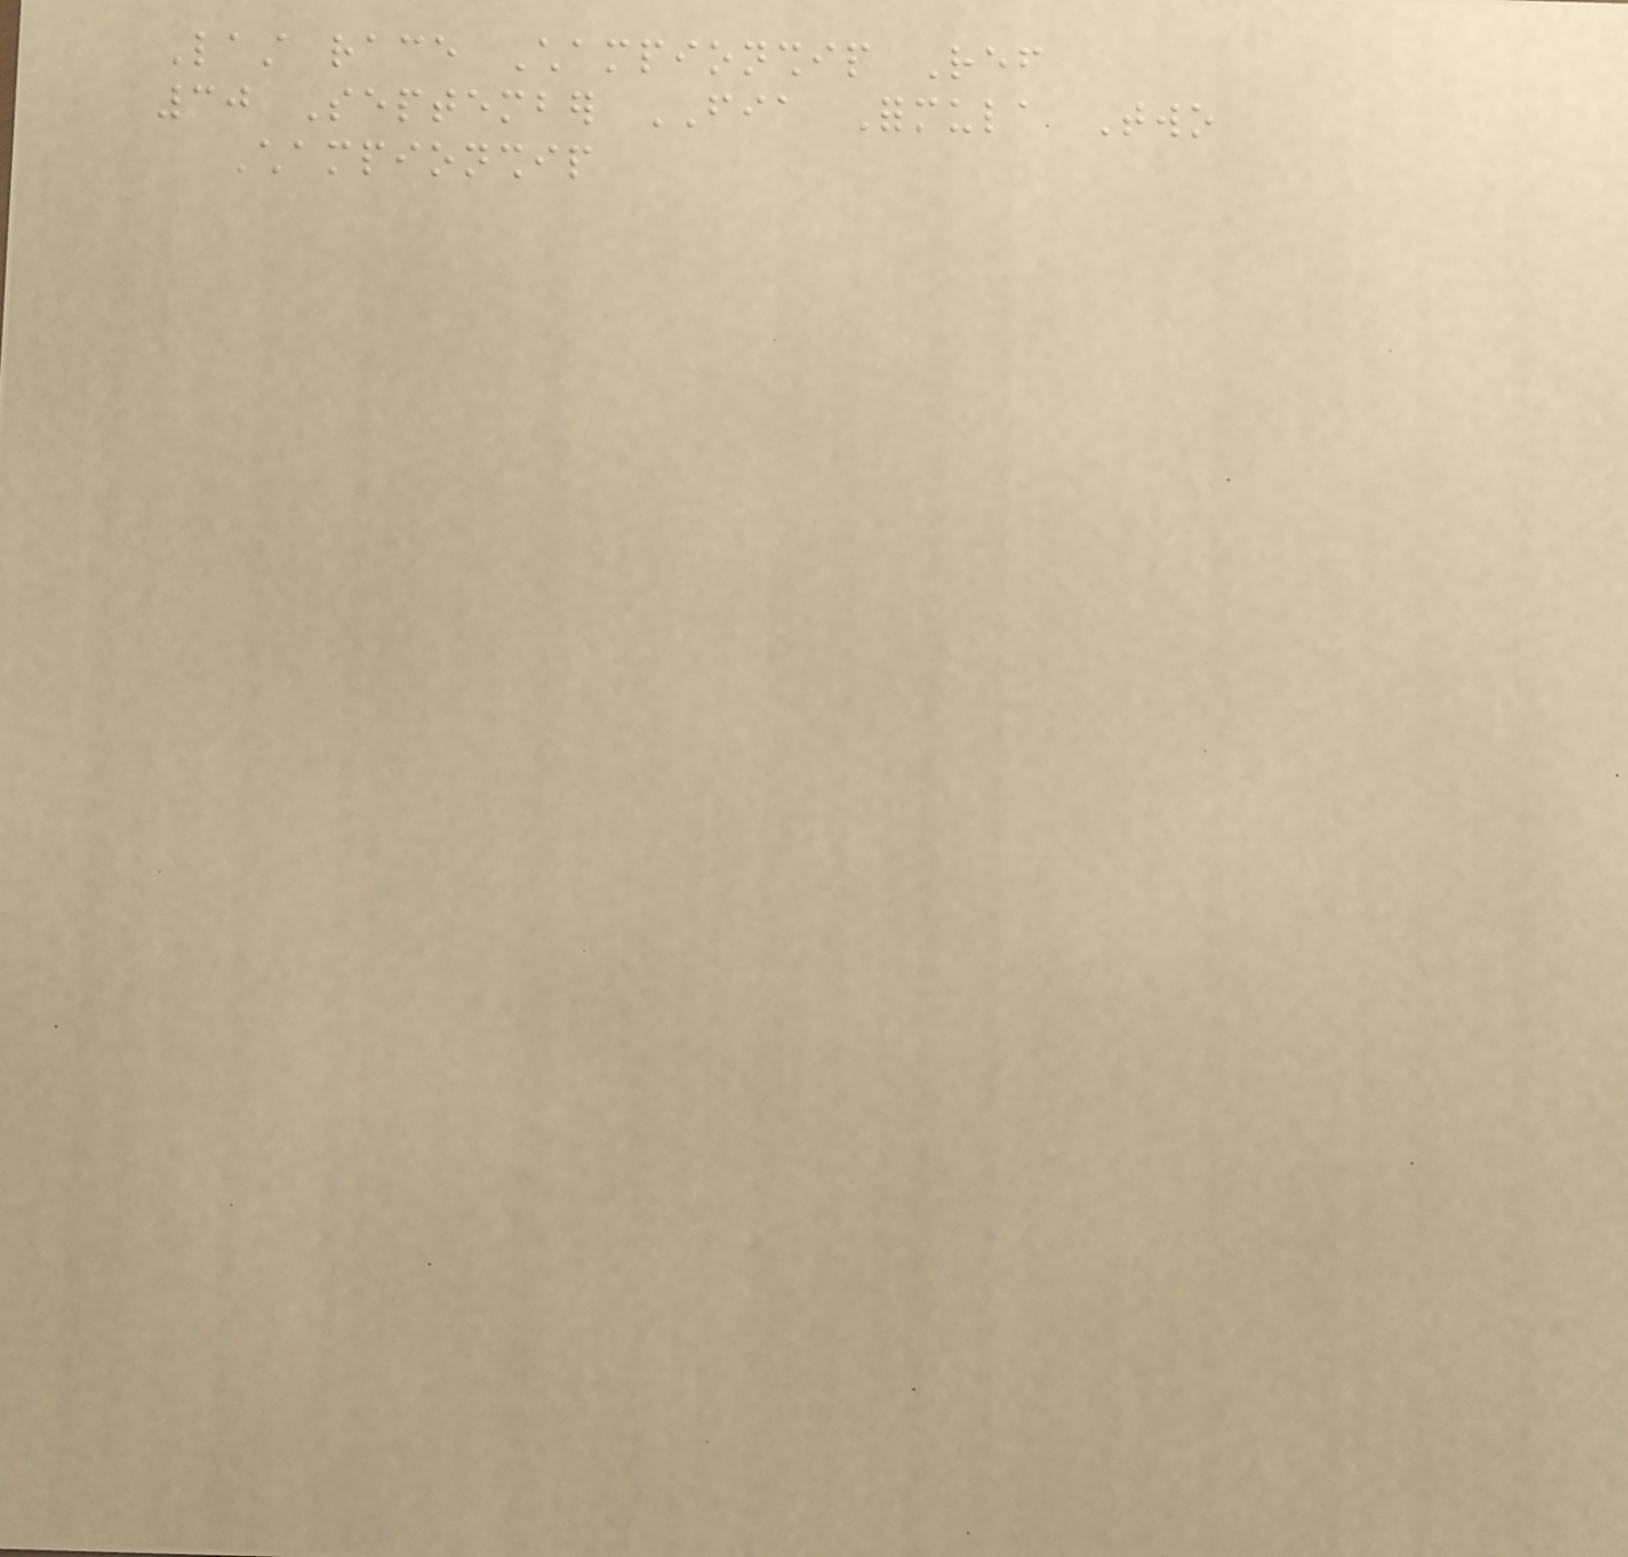Last race Championship Ref
30 September FIA Formula Two
Championship
